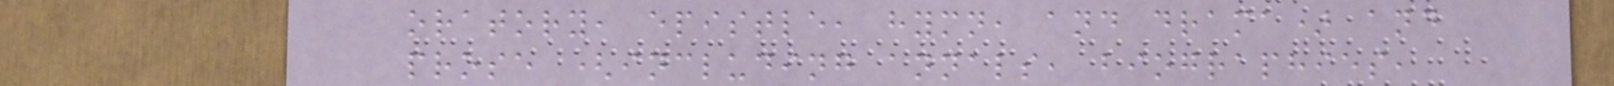oratory, epistle, hymn, and drama) and
prose (including annals, biographies,
